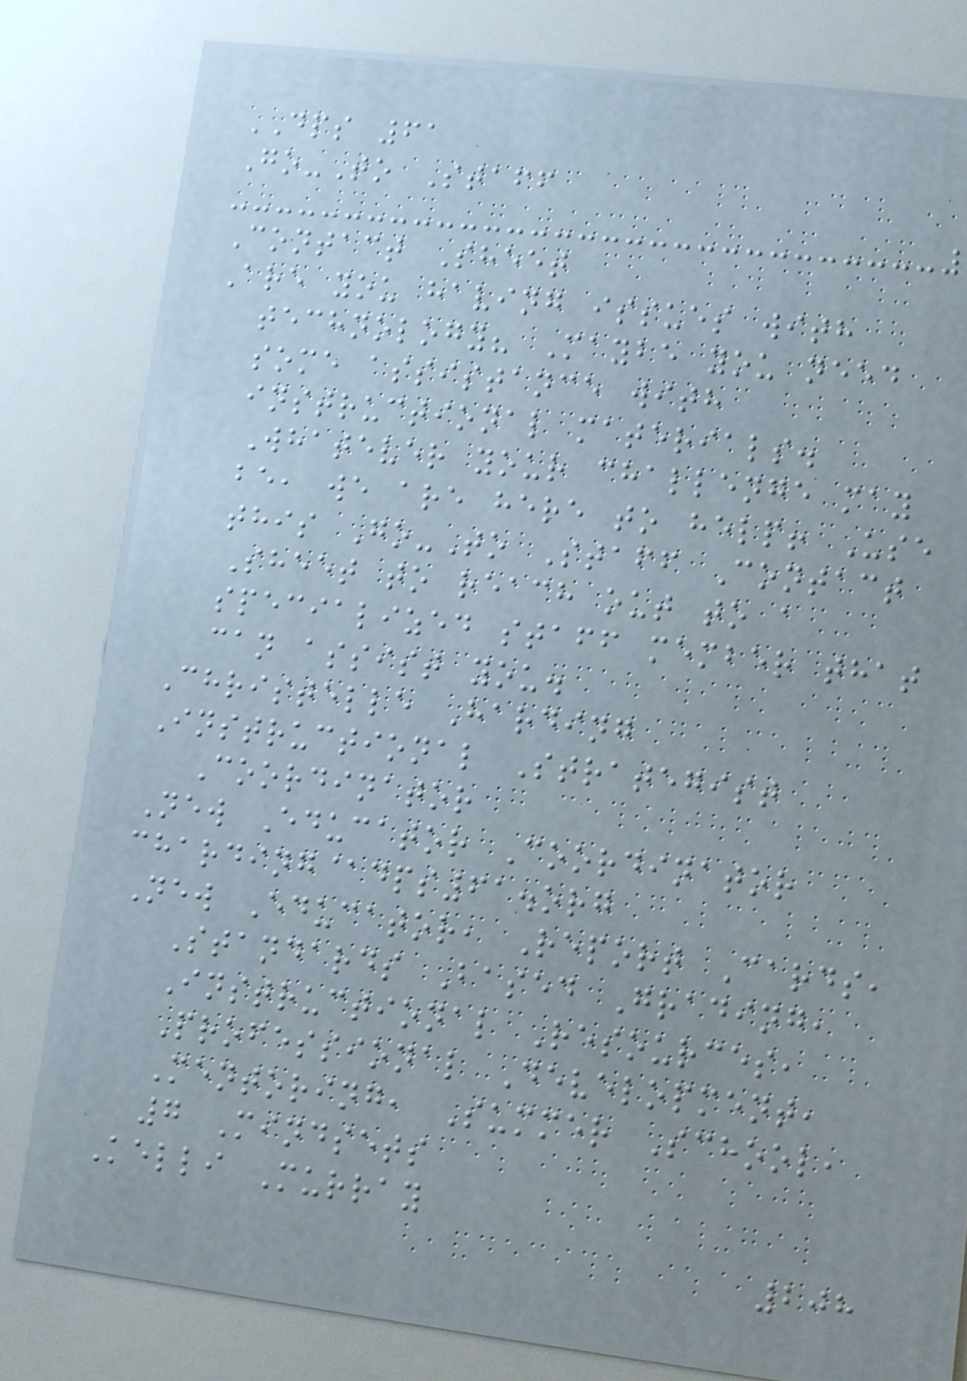DPS 61
Go-To Staff
Contact Sheet
Are you having issues with
technology? Maybe you need
some assistance with
instructional materials.
Whatever your challenge may
be, we are here to help! Use
this Go-To Staff Contact
Sheet to reach out to a
specialized staff member that
can assist you.
Christelle Harding
Instructional Strategist
Coordinator
New Educator Coordinator
charding@dps61.org
New Educator, Report Cards,
Standards Based Grading,
Instructional Resources,
Professional Development,
Mentoring, Summer School,
7 Mindsets
Kelli Murray
208
